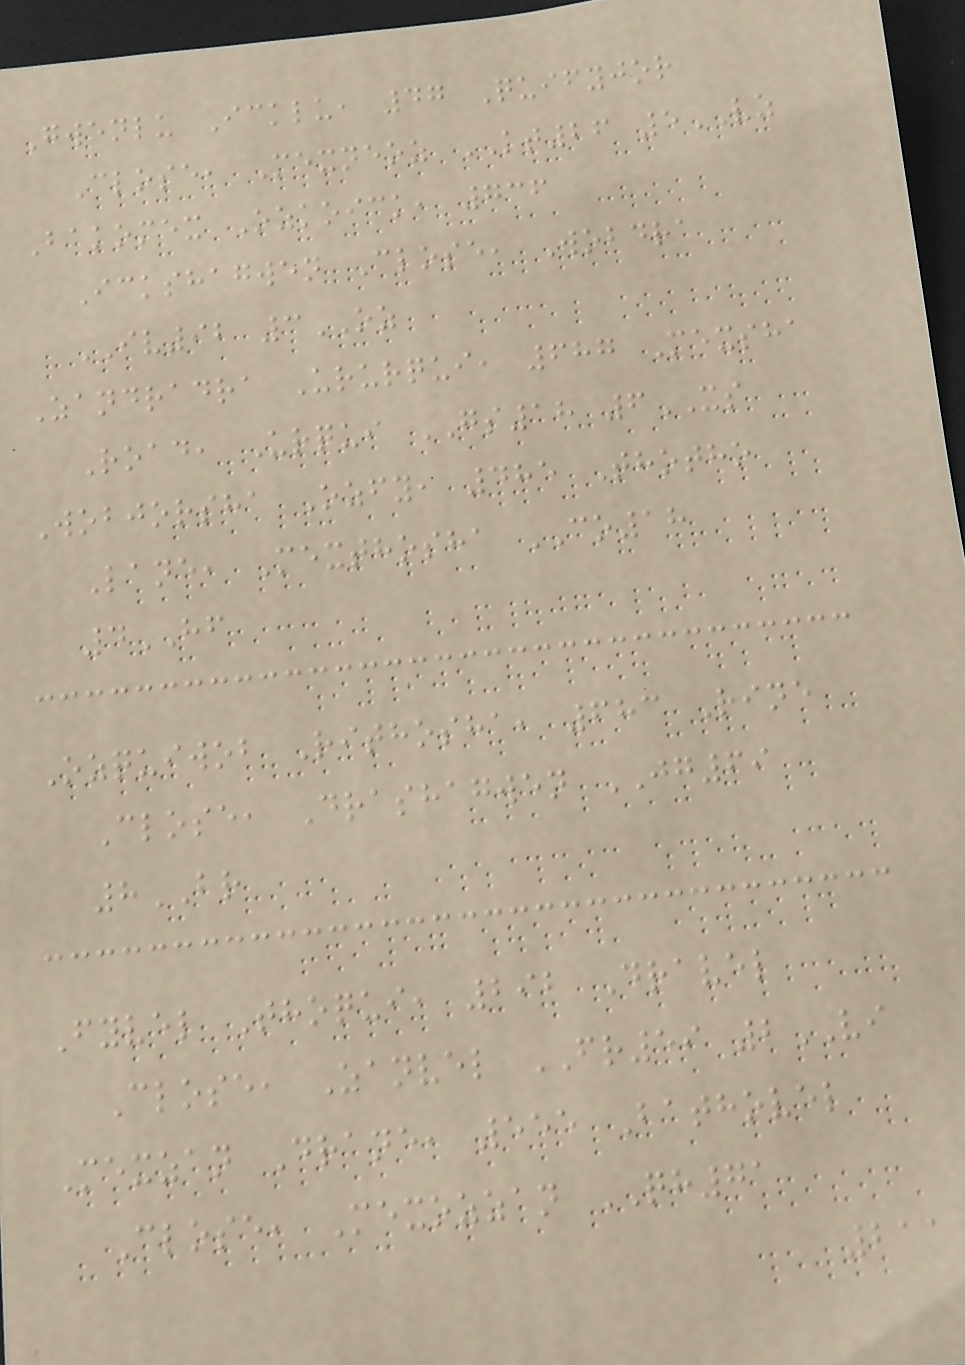Gwenlu Icklu, 47 Quifyjor
Close, Mexneoz KT26 5VZ
Bakomex Ozkoick, 736
Ickshagwen Close, Wobdra
IV92 3OZ
Zandradra Ururqui, 687 Mexsha
Road, Urqui GS18 6XS
Wobjorsha Ozfy, 485 Thotho
Lane, Mexthosha CO18
4HF
Ozquiwob Rithosha, 683 Rine
Close, Drashagwen JG69
8BR
Fyvel Thoqui, 292 Dravel
Close, Zanvel FR59 2VI
Mexzan Drane, 555 Bathovel
Close, Mexozzan QH71
211
